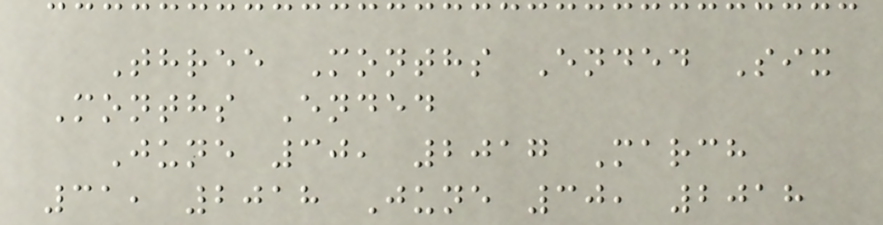Three Months Ended Six
Months Ended
June 30, 2017 March
31, 2018 June 30, 2018
